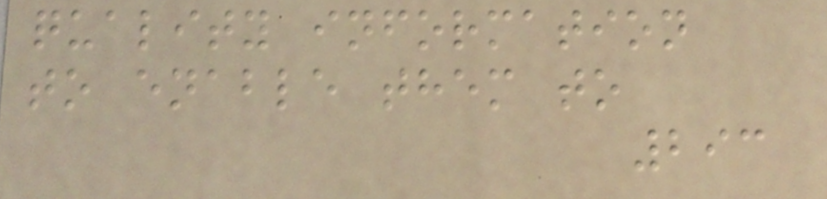quality information
to enable them to
293
